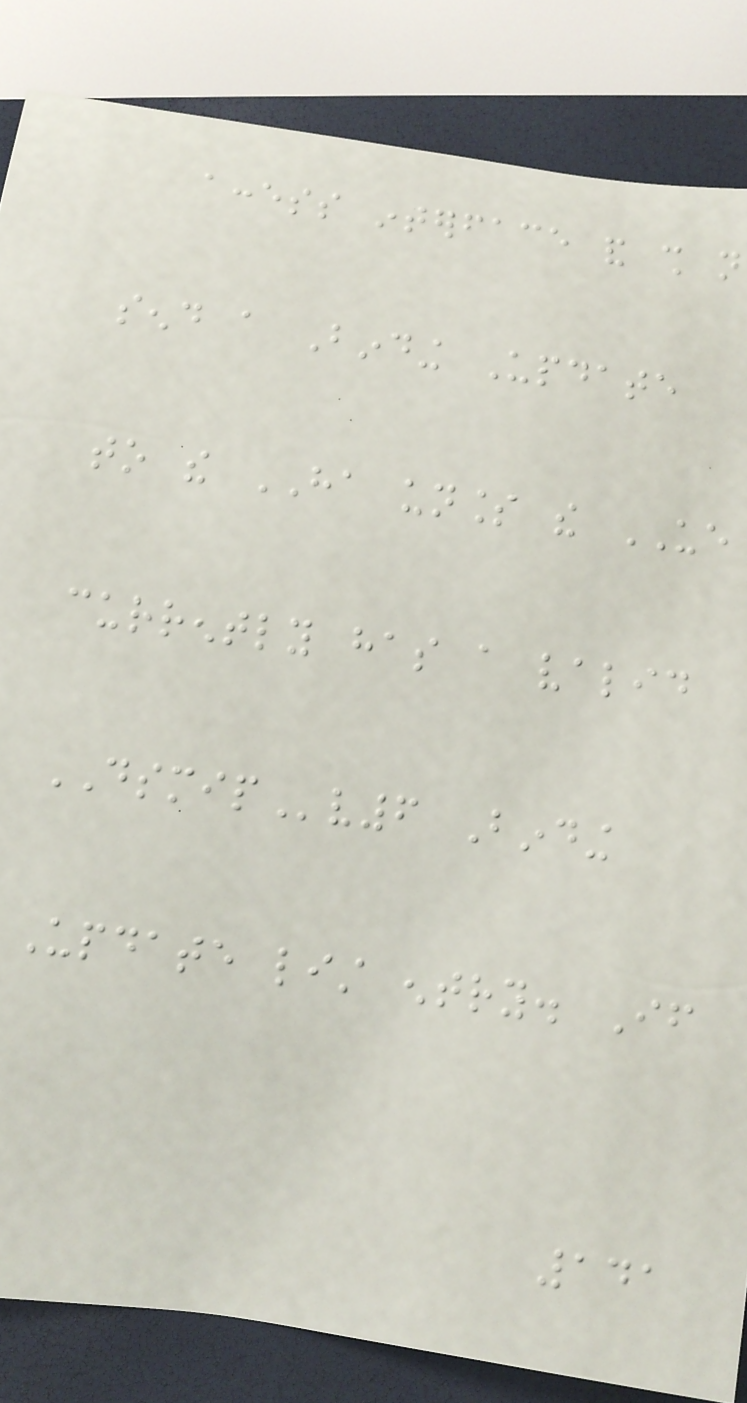access interface and shall not
send a Binding Update
to the HA unless the UE
currently has a valid
DSMIPv6 Binding
Update list entry. If
141
